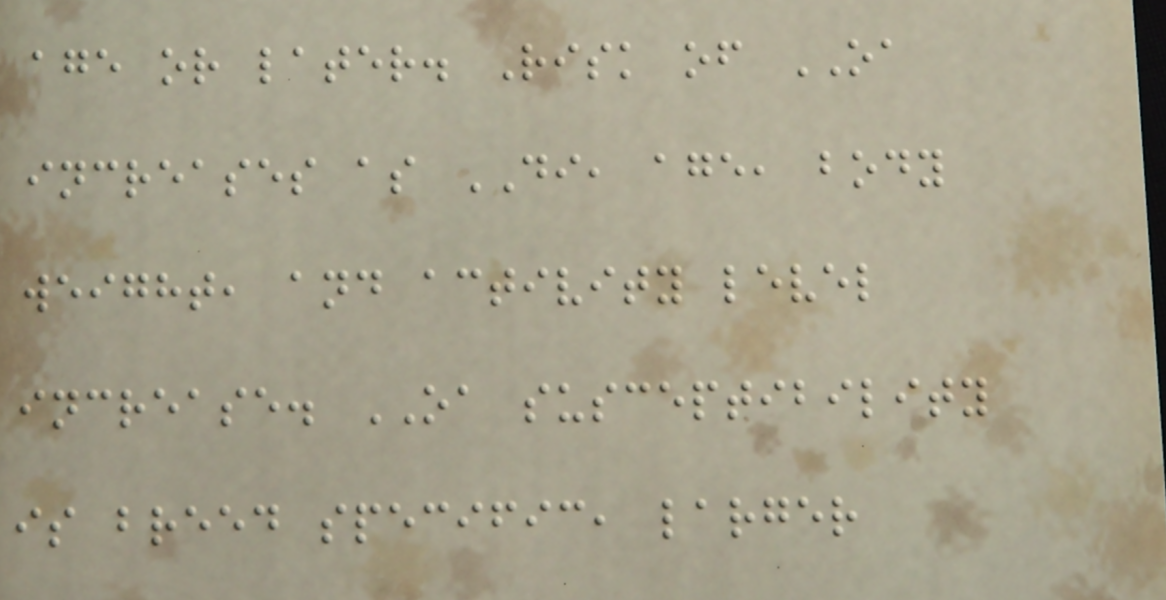age or later. Risk of OA
increases as DI, age, body
weight, and activity level
increase. OA susceptibility
is breed specific, larger
